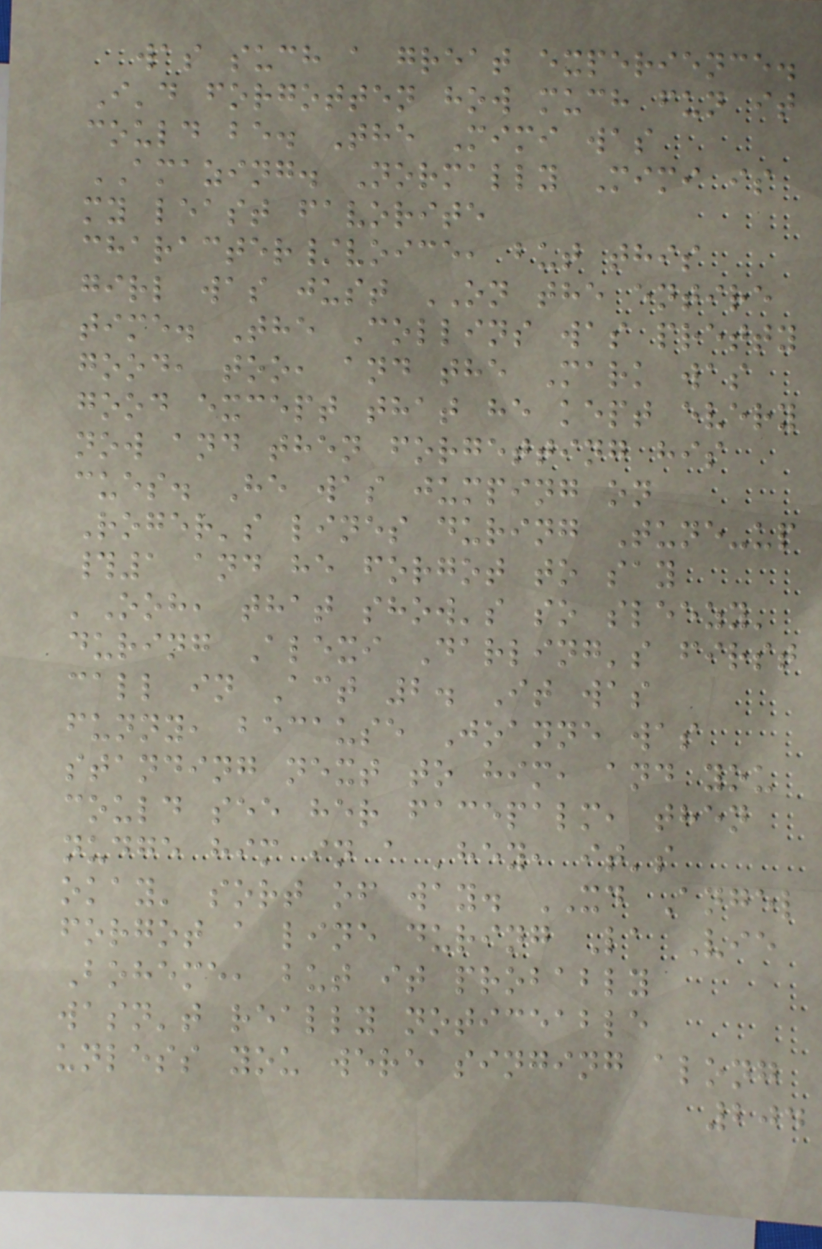was such a great experience.
I'd forgotten how much fun it
could be. The Mimi was
AMAZING. Normally Mimi is
my least favorite
character/voice, but this
girl was just ON the entire
time. The Collins was pretty
good, too, and the Mark was
good except that he kept every
now and then forgetting his
cues. He was jumping on
Roger's lines during Tune-up
#1 and he forgot to say
'Ooh, that show's so sleezy'
during Alexi Darling's first
call in Act 2. It was
funny, because Joanne was
standing next to him, and you
could see her facepalm, then
nudge him in a 'hey, it's
okay' sort of way. XD Angel
forgot a line during La Vie
Boheme, but it probably
wasn't really noticeable
unless you were singing along
204
